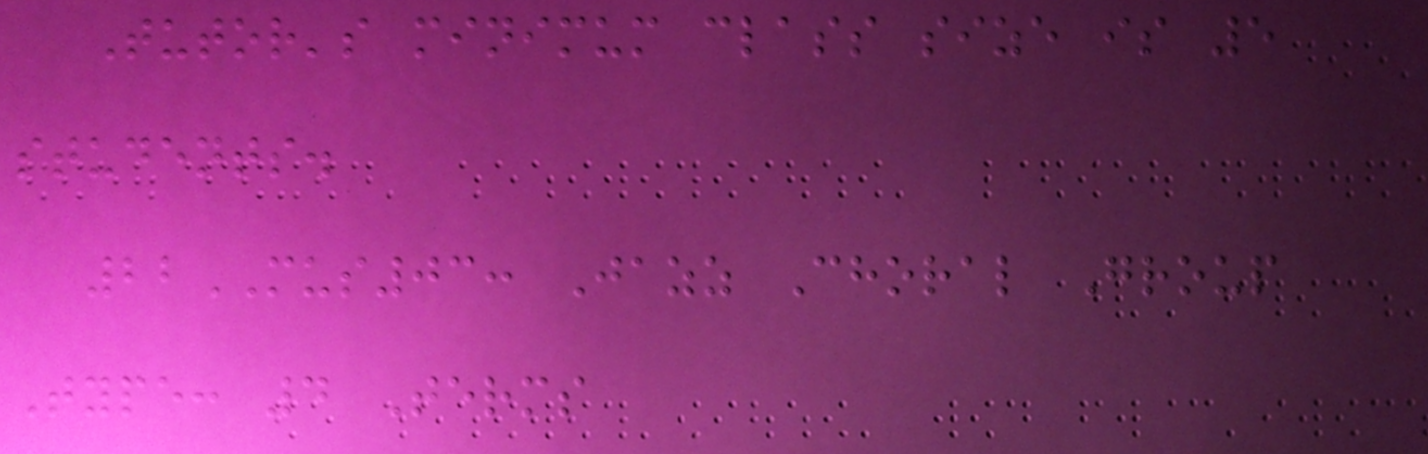Tutor's minimum class size is 5
students.
22MUS03: Jazz Choral Group
Type: 4 Terms
